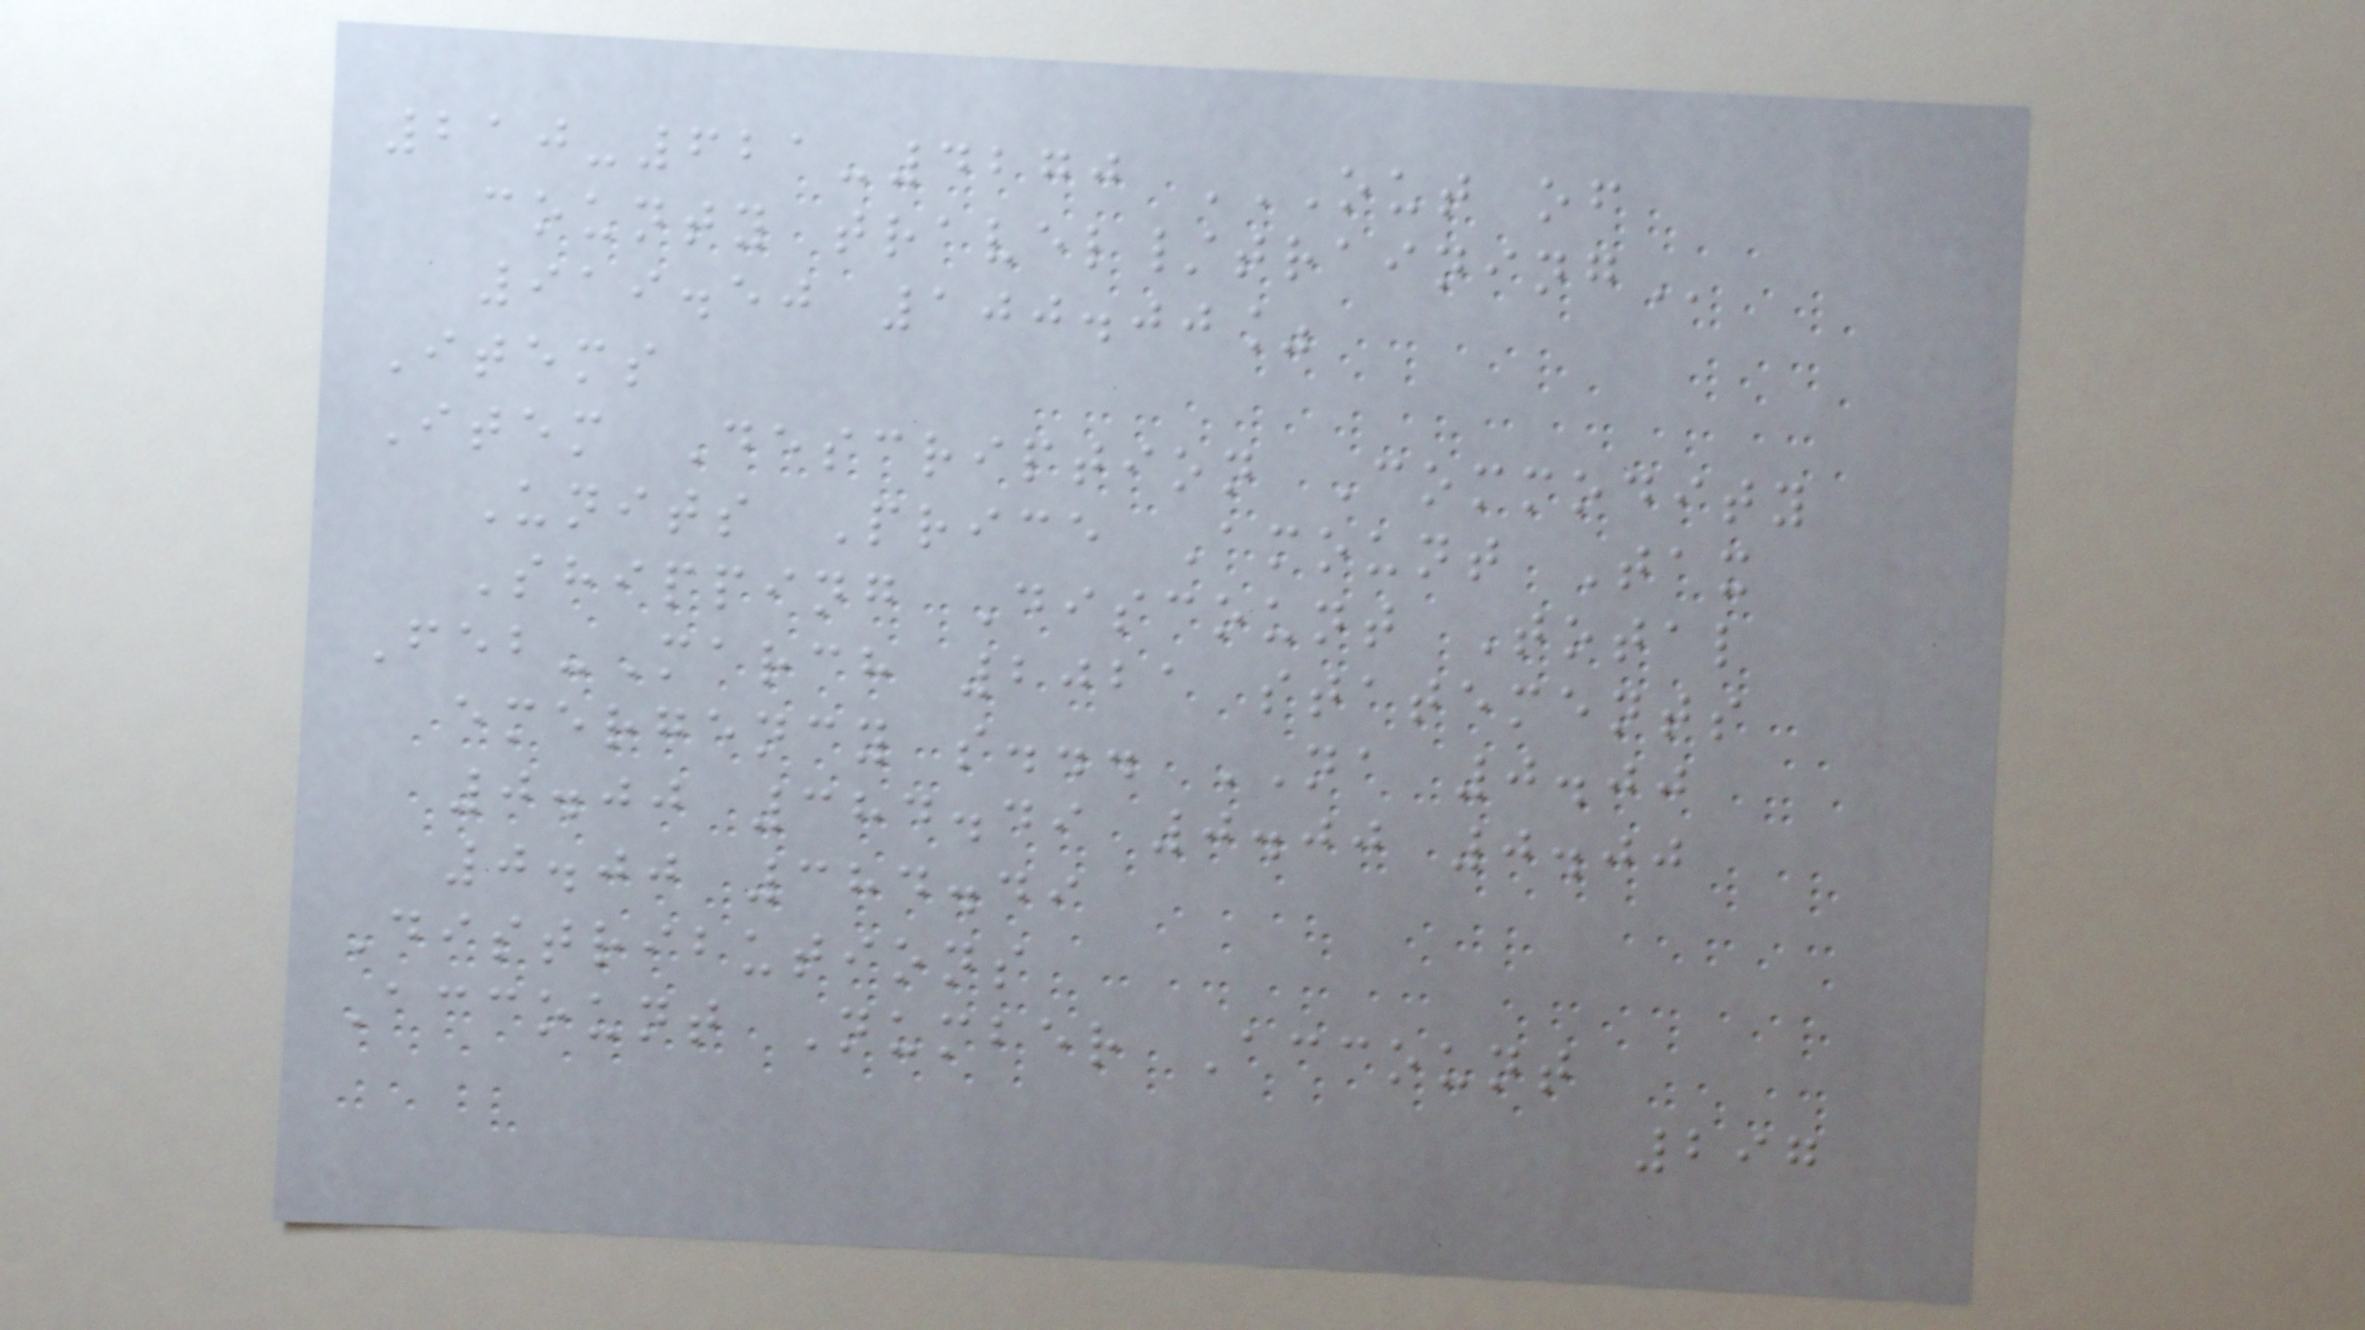210-621-4270 OUT OF
COUNTY TRAVEL/TRAINING
919.50 100.00%
Items
Item Description Commodity
Units Price Amount Tax
Shipping Discount Total
Feb-March 2021 statements
emergency s... NA 0.00
0.00 384.49 0.00 0.00
0.00 384.49
Distributions
Account Number Account
297
